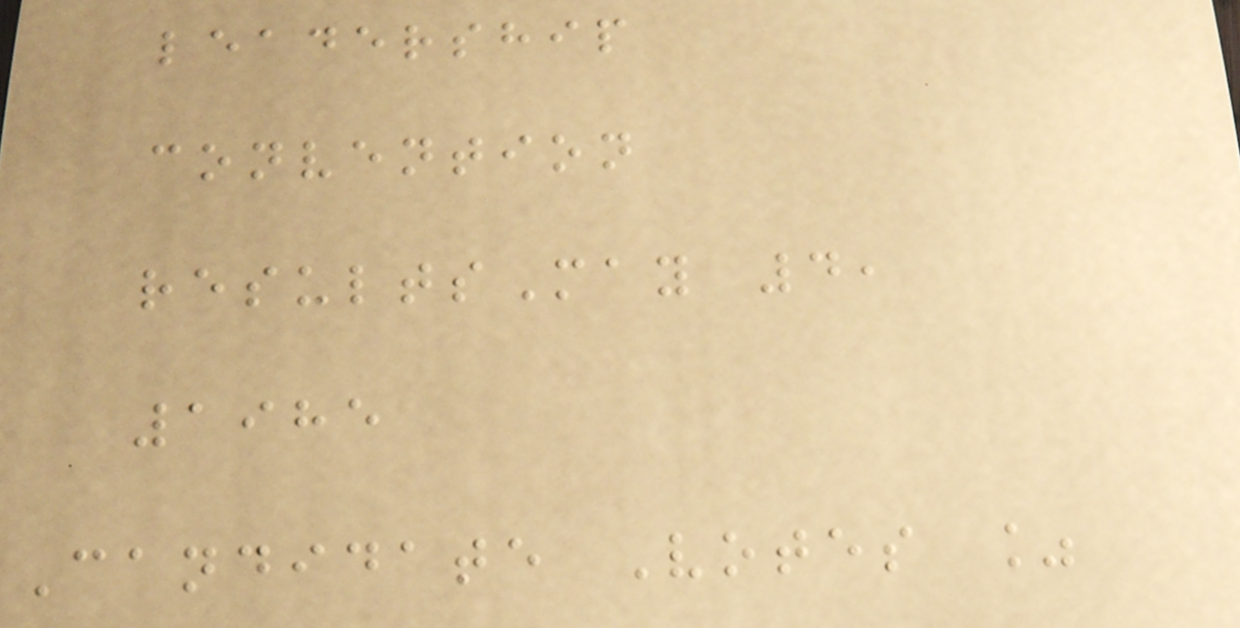leadership
convention
resultsMay 4,
1985
Candidate Votes %
